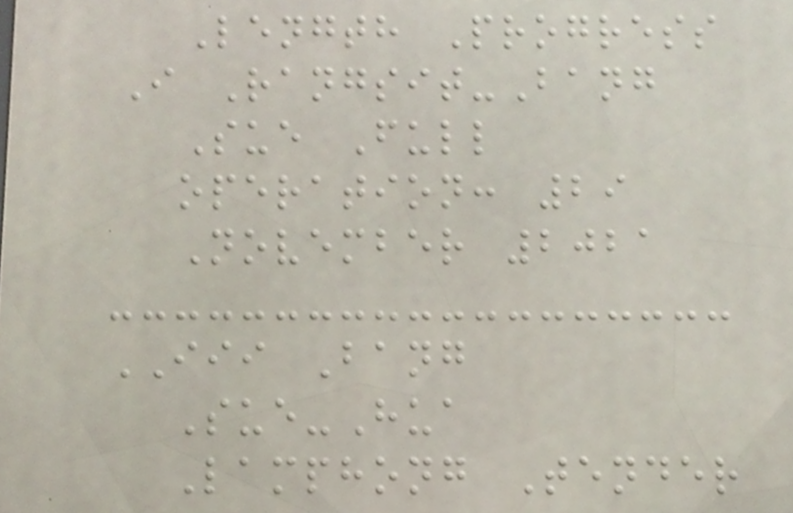Length Progress
I Rangsit-Bang
Sue Full
operation: 29
November 2021
III Bang
Sue-Hua
Lamphong Tender
